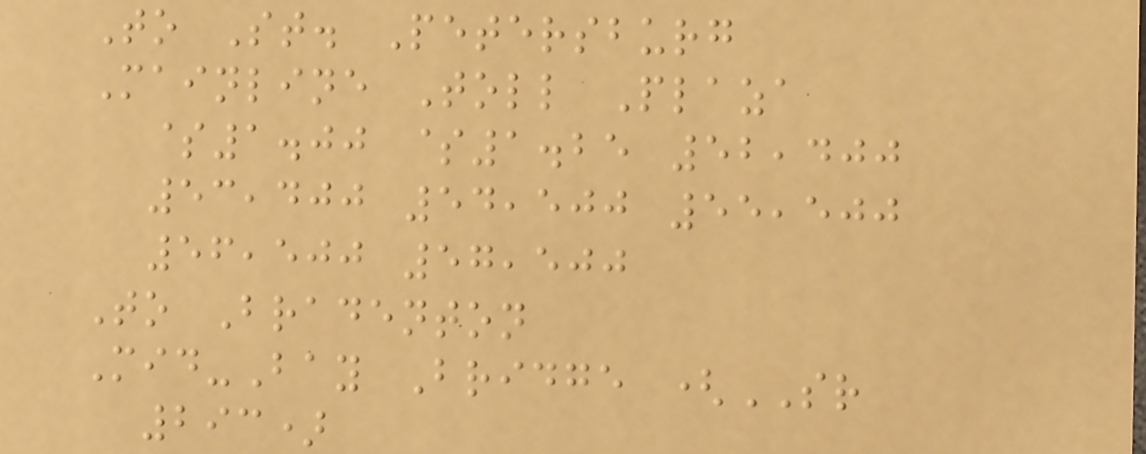To St. Petersburg
Mainline Toll Plaza
$1.00 $1.25 52,400
53,400 54,500 55,500
56,500 57,500
To Bradenton
Mid-Bay Bridge (SR
293)
